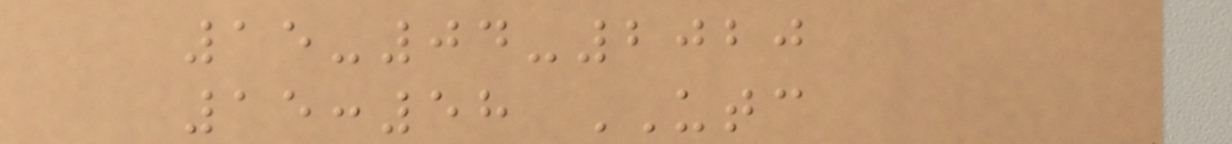15-04-2020
15:58 UTC
